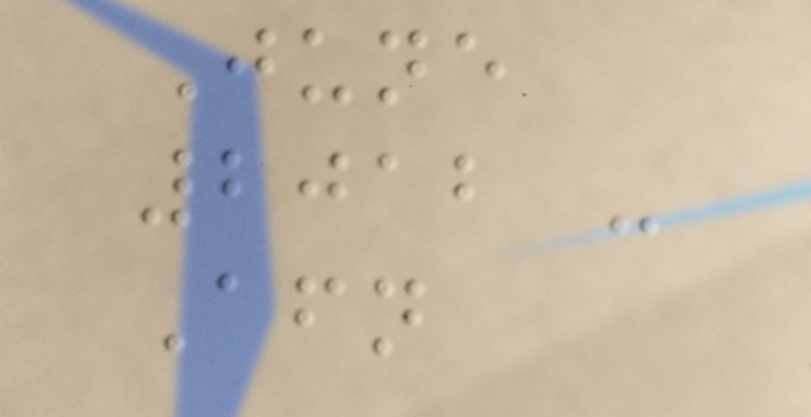June
2012 -
Afternoon
